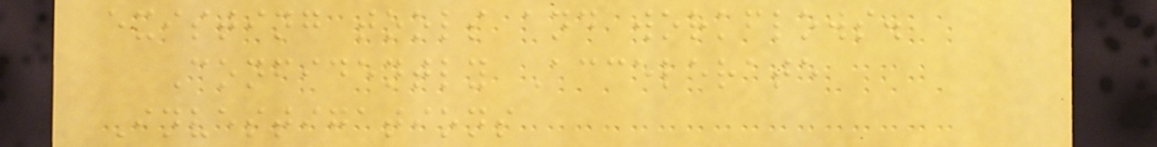existing tools and workflows.
Confidently Accelerate
Investigations
